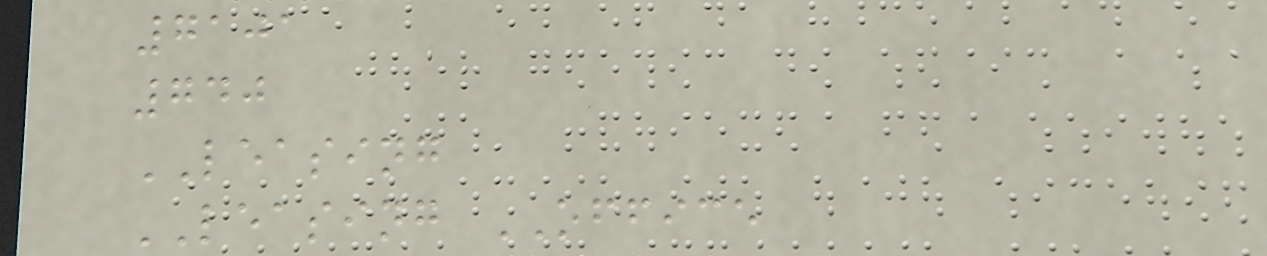7101
740
LEASING
LEASING OFFICE
